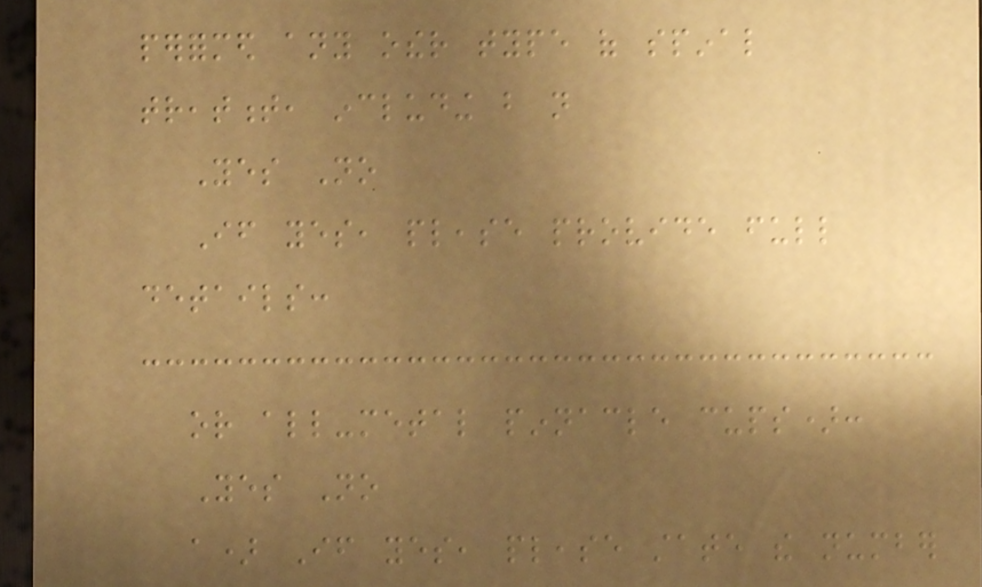performed any other type of spinal
treatment, including but not
Yes No
If yes, please provide full
details:
or all-metal pinnacle cups):
Yes No
a) If yes, please state the number
